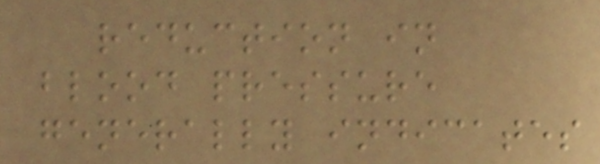reduction in
blood pressure
generally indicates
